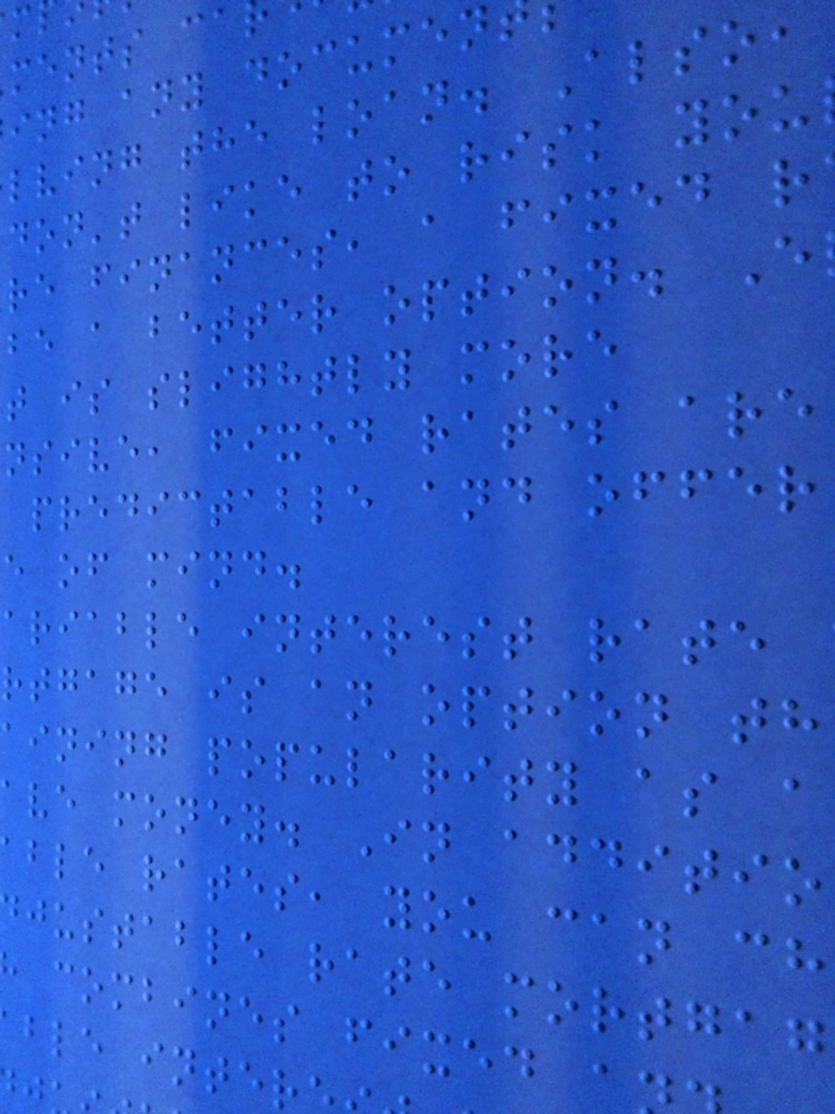ments ca
ing any documen
lving the loan. Also,
don't like to risk you
re finances, a fixed r
be a better option. E
t is slightly more
nsive, fixed rates are
predictable and offer
e of mind.
ariable interest rate
rtgage is an option th
aining popularity as a
ave money. In additio
ble rates, you can ch
justable rate mortgag
combines fixed a
ble inter
